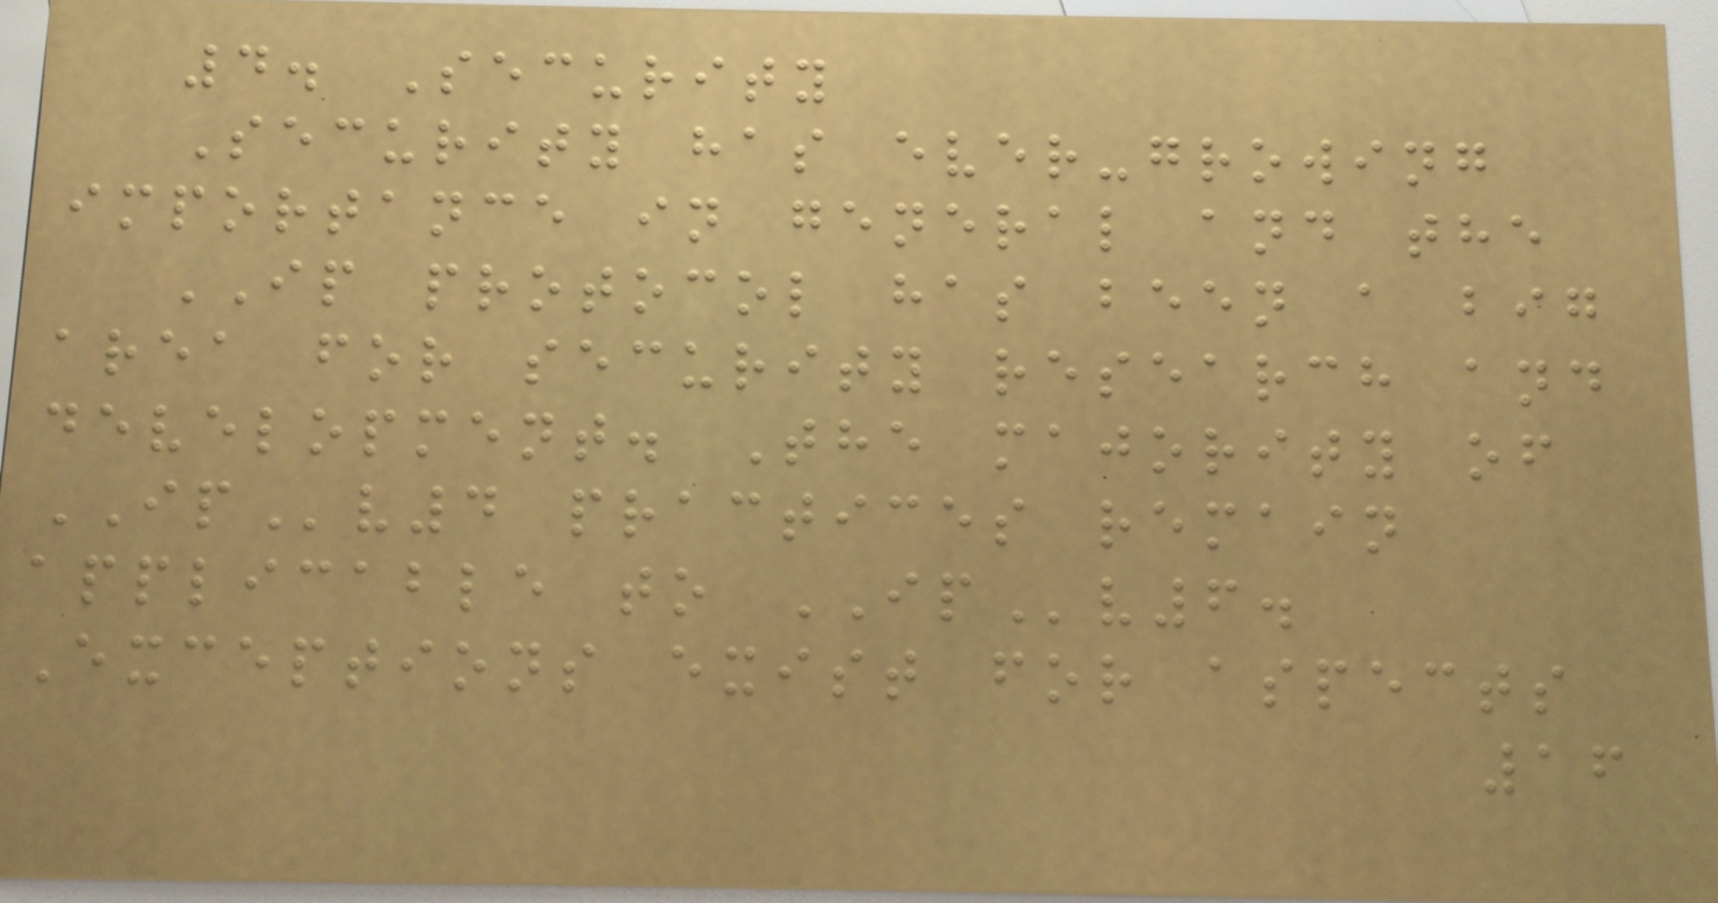4. Security
Security has ever-growing
importance in general and the
IP protocol has been a big
area for security research and
development. The majority of
IPv4 practices remain
applicable to IPv6.
Exceptions exist for aspects
16
